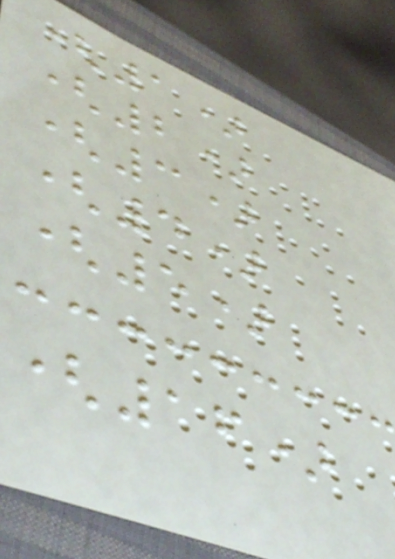(1)
(2)
(3)
(4)
(5)
(16)
